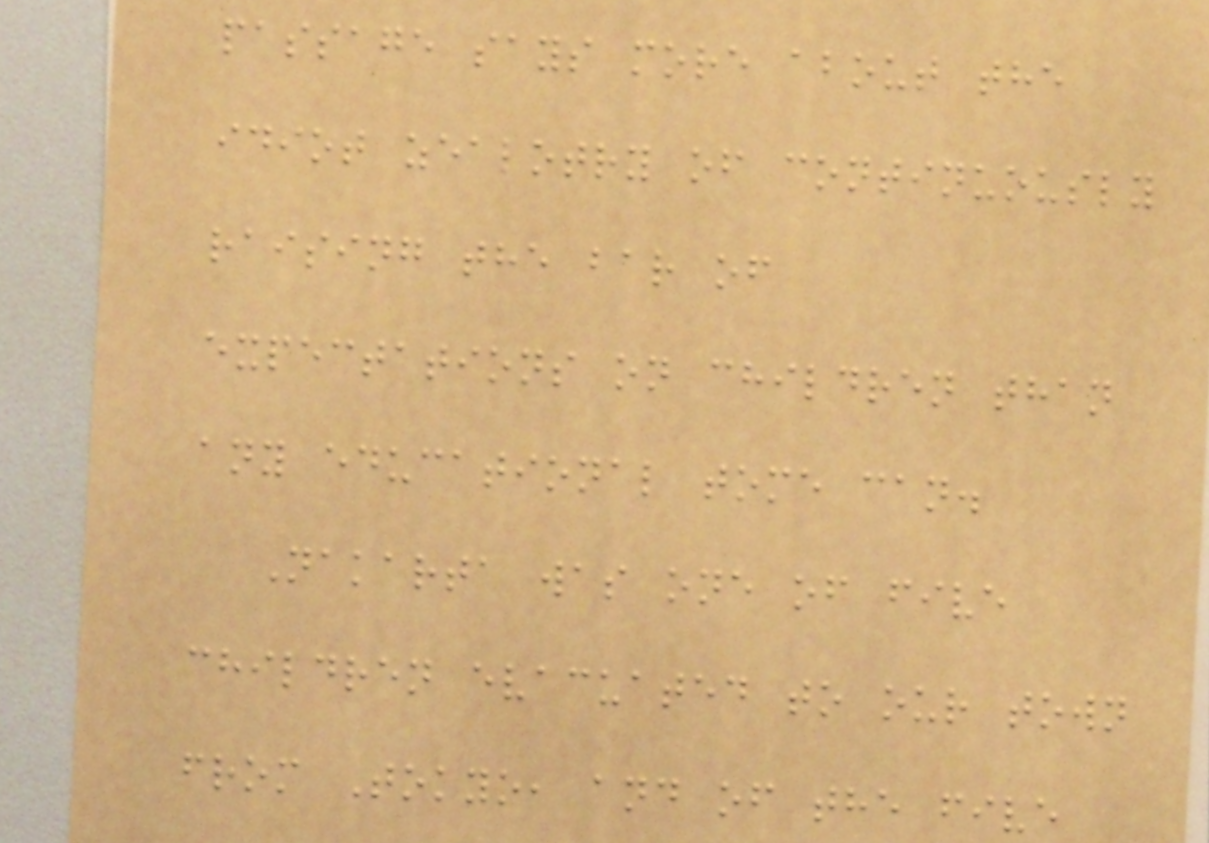passage says more about the
idiot zealotry of continuously
raising the bar of
expectations on children than
any educational tome can.
Nakarta was one of five
children evacuated to our town
from Tokyo, and of the five
